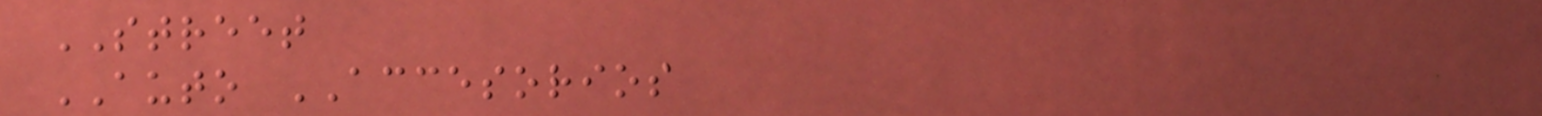STREET
AUTO ACCESORIOS
